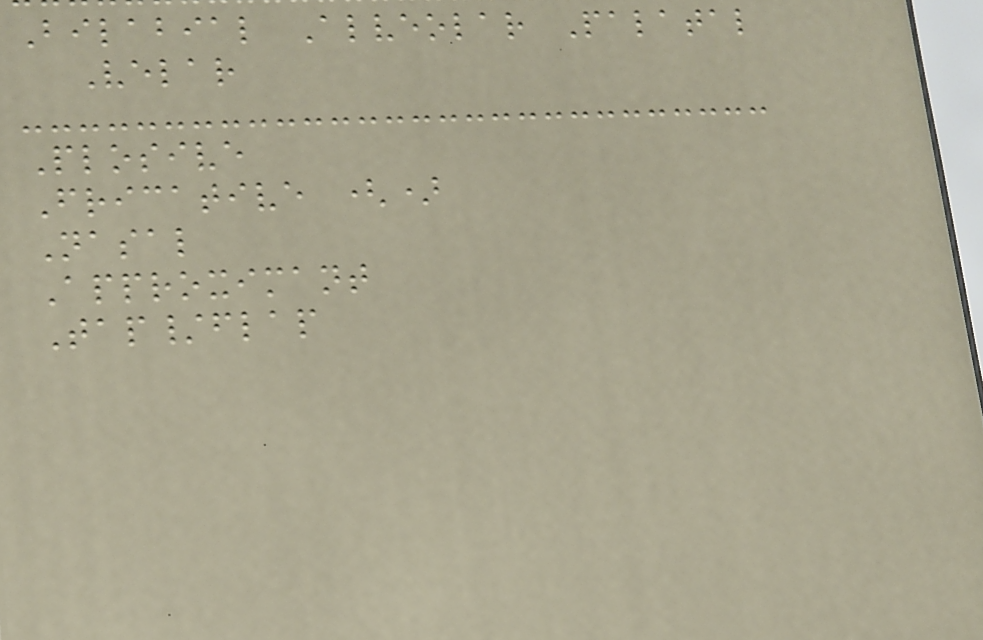Bilabial Alveolar Palatal
Velar
Plosive
Fricative ()
Nasal
Approximant
Tap/flap
